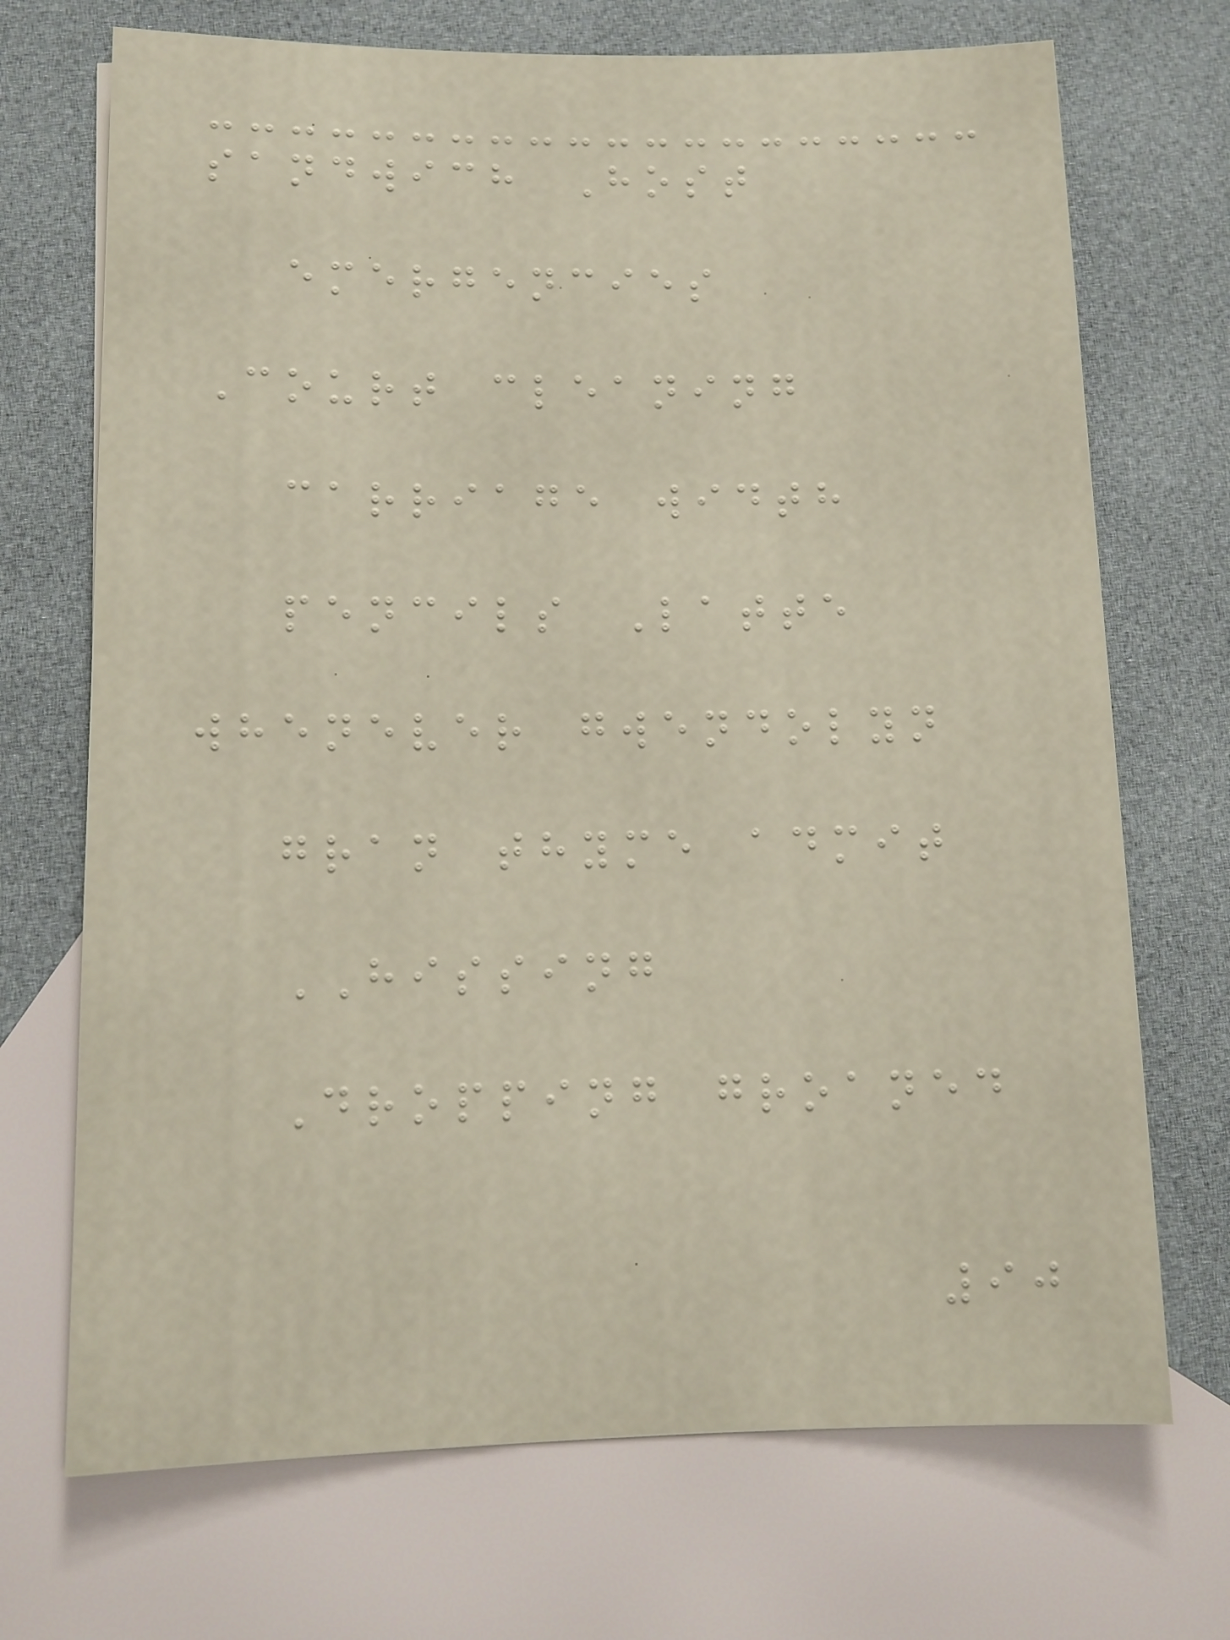sandwich Host
emergencies
Court cleaning
carriage width
pencils Latte
whenever gwendolyn
gran thyme admit
HISSING
Dropping groaned
90
